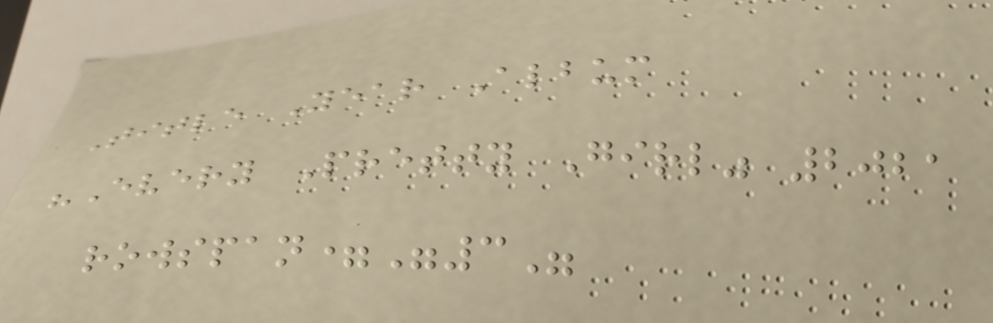Title Year Album
"Every Pretty Girl" 2021
rowspan="3"
